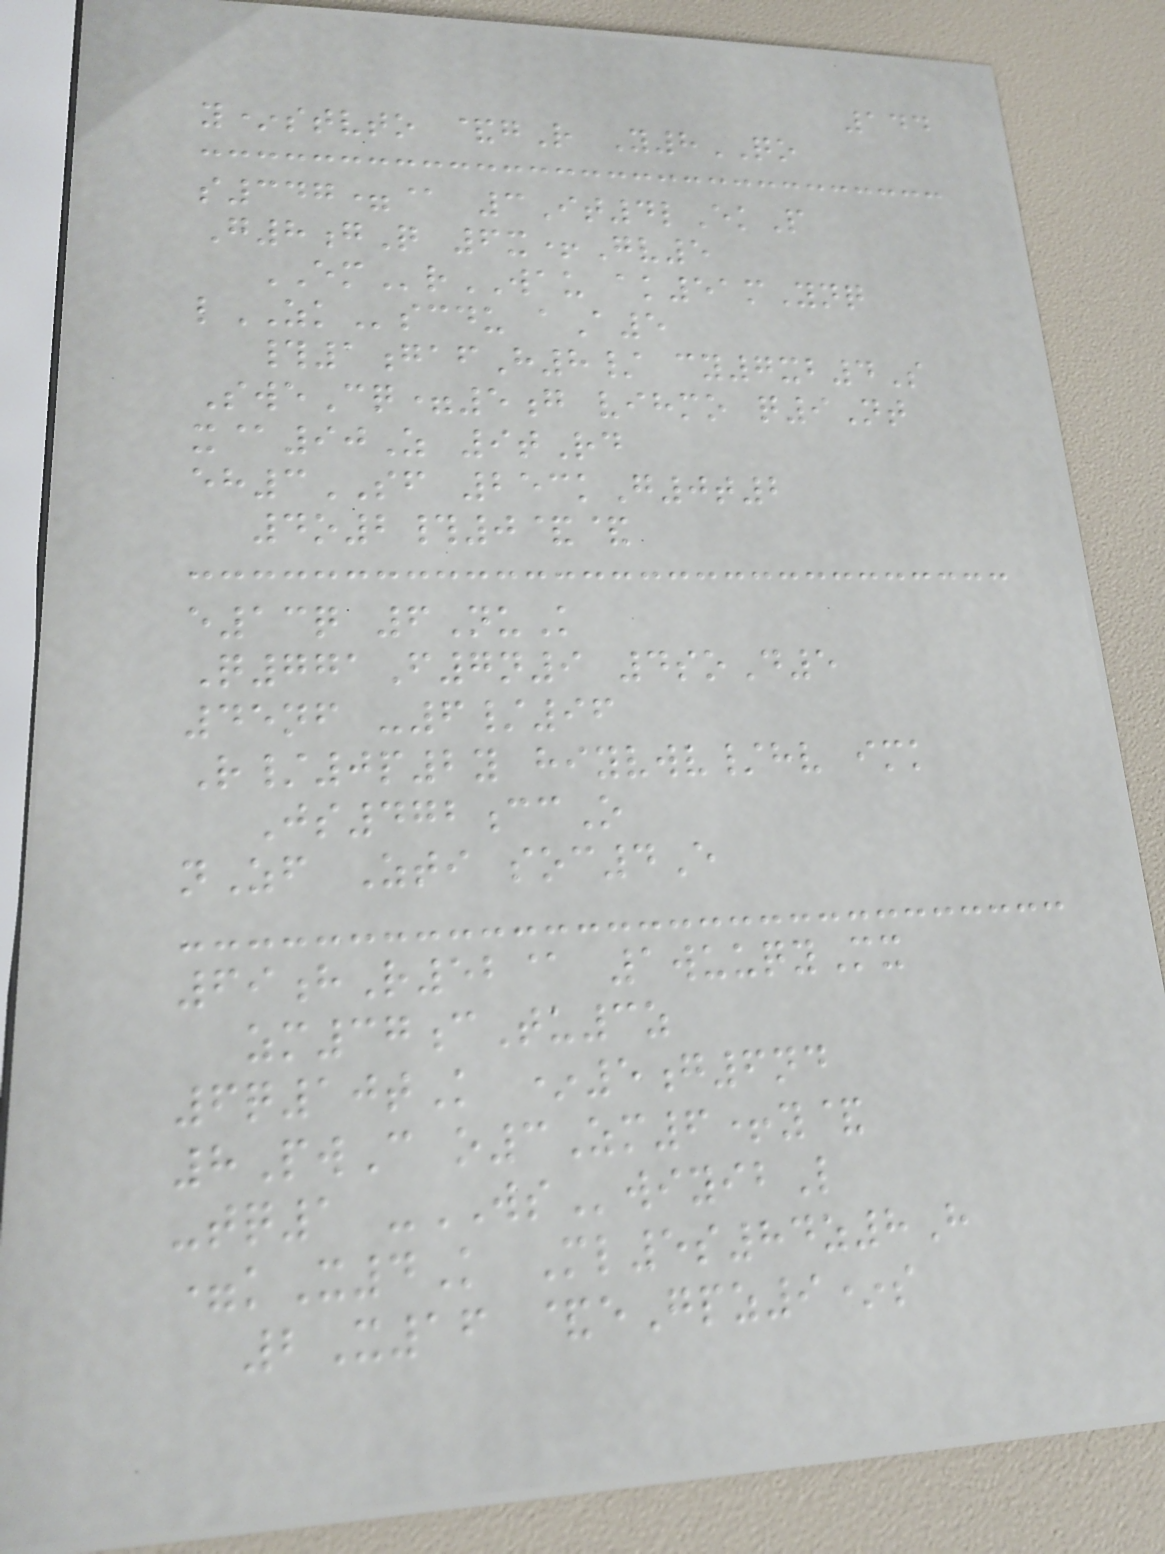144
y*stvto &gR Y8QO
s347=@ 3It4lEkP
G8gQ 6x+Gv5
EMrWAU ak51mYnq
lZKscdu aA5
#1gafH8/ cy7xb4S
SweCq=5g vihmo q9Nt
x@90Z 9tRd
eh3SF 253kG0t2
4o2#0&&
e13q 6NuK
Q771F7n9 4soD5
45nf -6/96
R/0p2y hiyvwv/hv imk
Js472ccO
nZf Zti soc4E
69hR52@ 1wuuqyMx
zm37cTu3z
6q10tK *5g6nd
8PwC o3Zm6+y&
-tq1 -WSwiyibL
=kX4K Ml5s84z8H
2X16 &eGpz9*s
